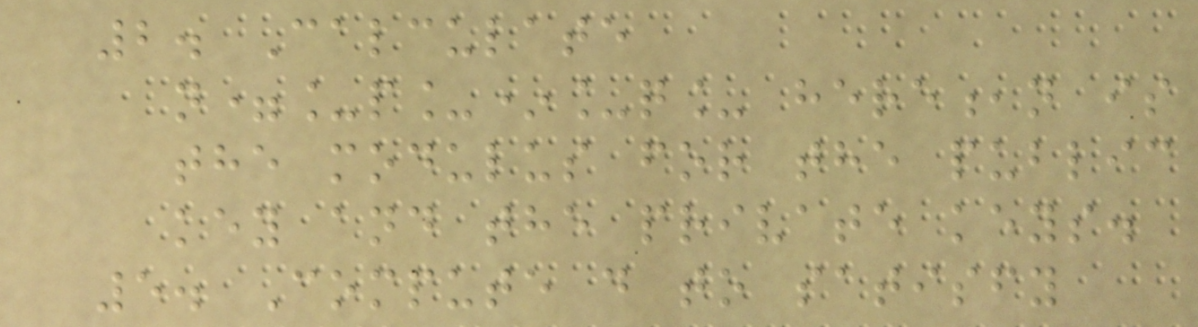2. Calculate
n=_p_*_q_ here,n is
the modulus for the public
key and the private keys.
5. Compute d to satisfy
